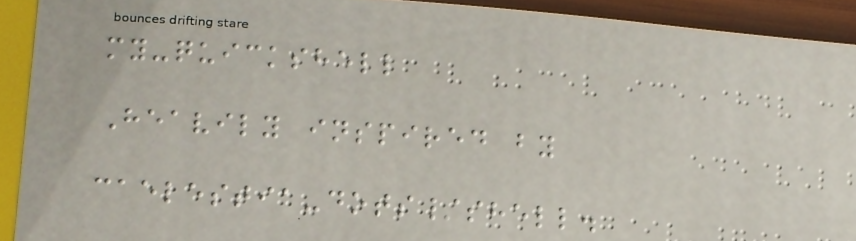my-quickshell
Heavily inspired by
caelestia-dots/shell.
